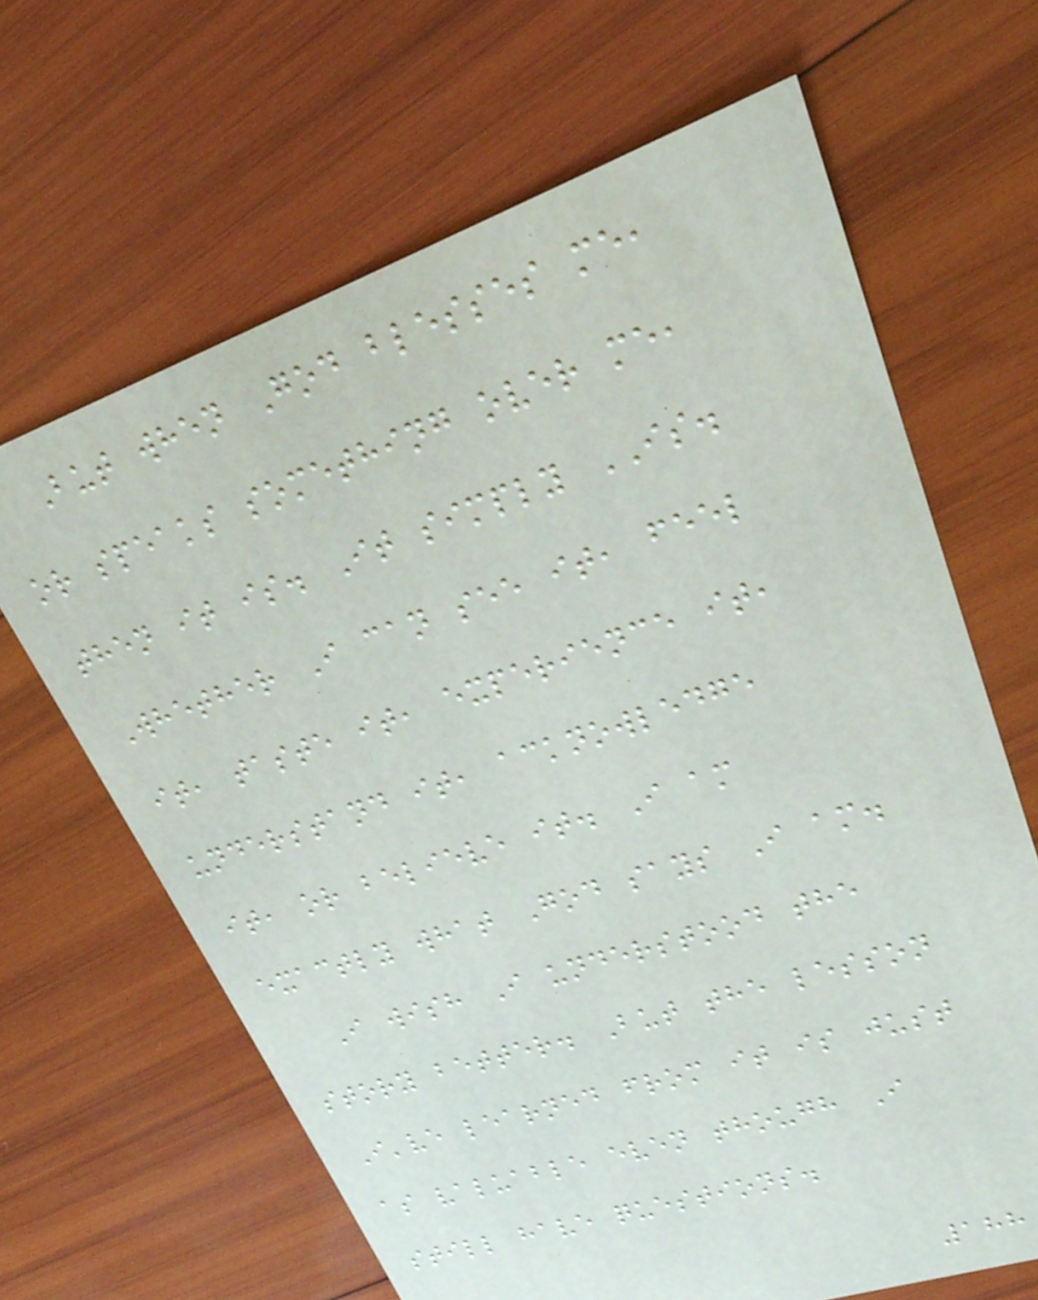But when God blesses me,
or speaks something over me,
then it is. It simply IS.
Whether I can see it, feel
it, taste it, experience it,
understand it, acknowledge
it, or believe it. I am
exactly what God says I am.
I wish I understood the
story better. But the lesson
I've learned from it is just
as valuable even though I
still have questions.
188
